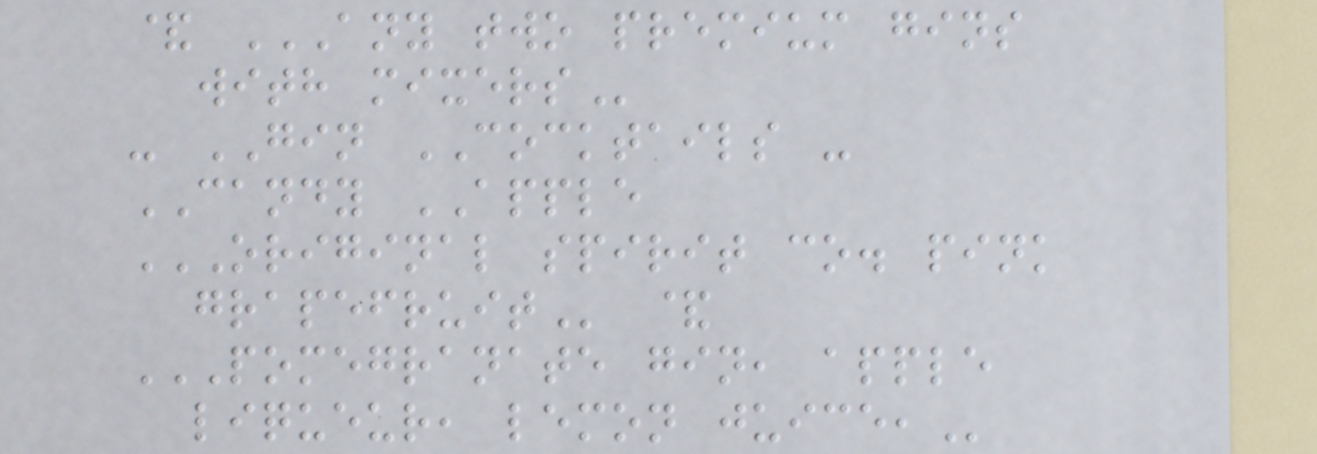& ANY TWO PREMIUM GINS
WITH MIXERS
- GIN COCKTAILS -
CANDY APPLE
ORIGINAL SPIRIT CO. PINK
GRAPEFRUIT &
POMEGRANATE GIN, APPLE
LIQUEUR, LEMON JUICE,
